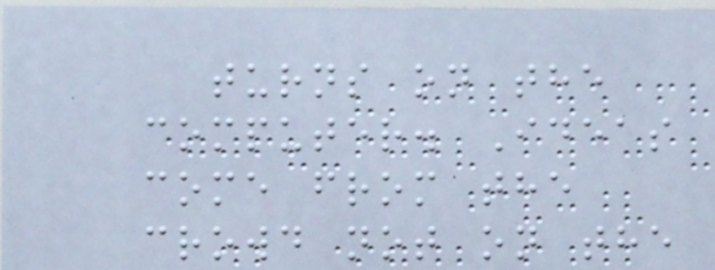turns on the
computer. Ideas
come from the
crowd not on the
